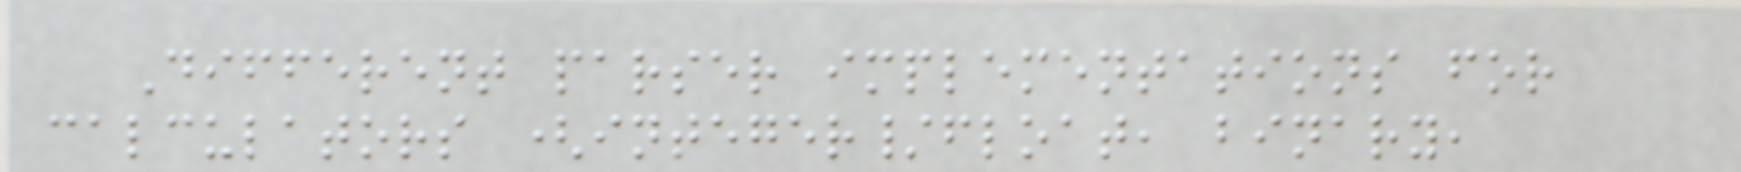Different parser implementations for
calculators (integer/float, binary,
